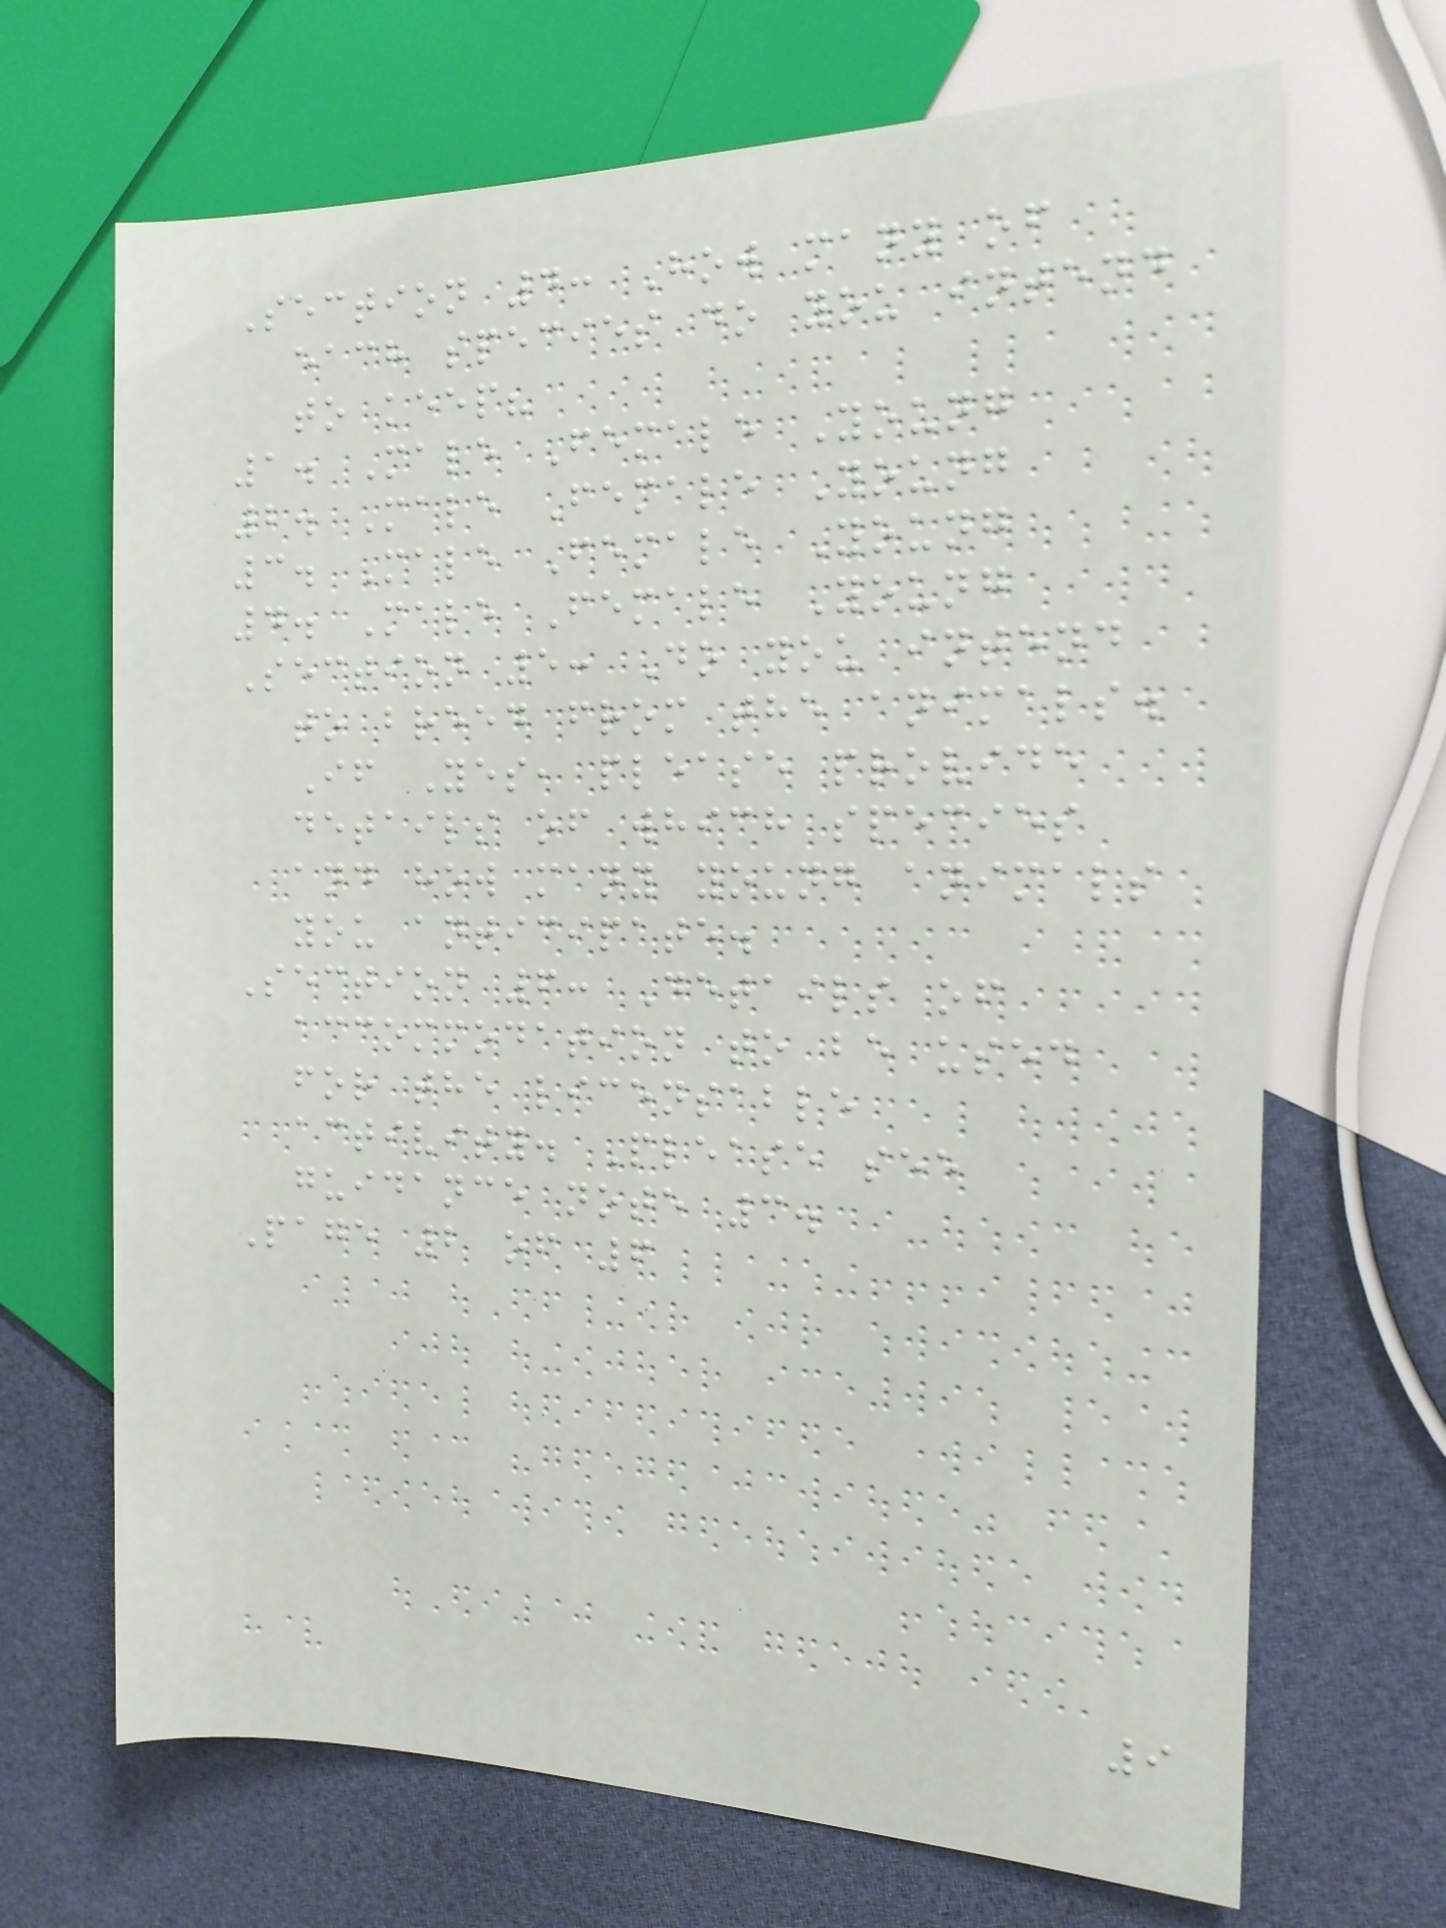Section 4: How many of
each species do you intend
to keep?
1. Male Female Young
2. Male Female Young
3. Male Female Young
4. Male Female Young
Section 5: Do you intend
to breed from the animals.
If Yes, please provide
details of which species
and how many young animals
you anticipate.
Section 6: Details of
accommodation to be used
for the licensable
activity. Please see
guidance note 3.
Page 2 of 6
9
